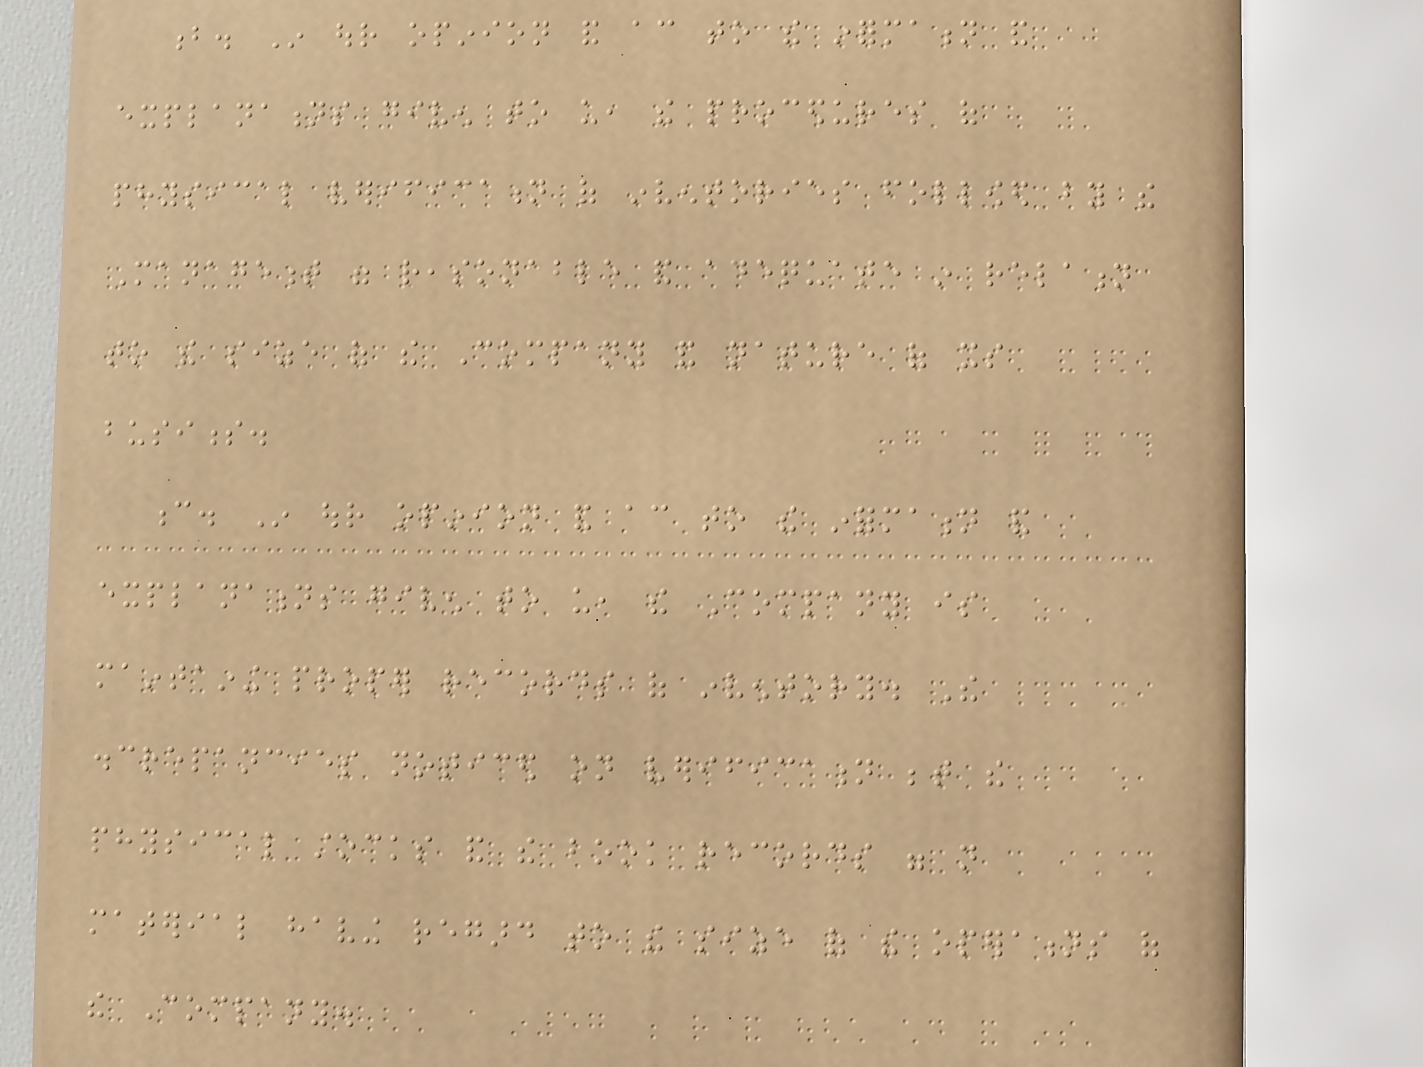b. In our opinion and according to the information and
explanations given to us, the procedures of
physical verification of inventories followed by the
Management were reasonable and adequate in relation
to the size of the Company and nature of its
business.
c. In our opinion and according to the information and
explanations given to us, the Company is
maintaining proper records of inventory. The
discrepancies noticed on verification between the
physical stocks and the book records were not
material having regard to the size of the operations of
the Company.
